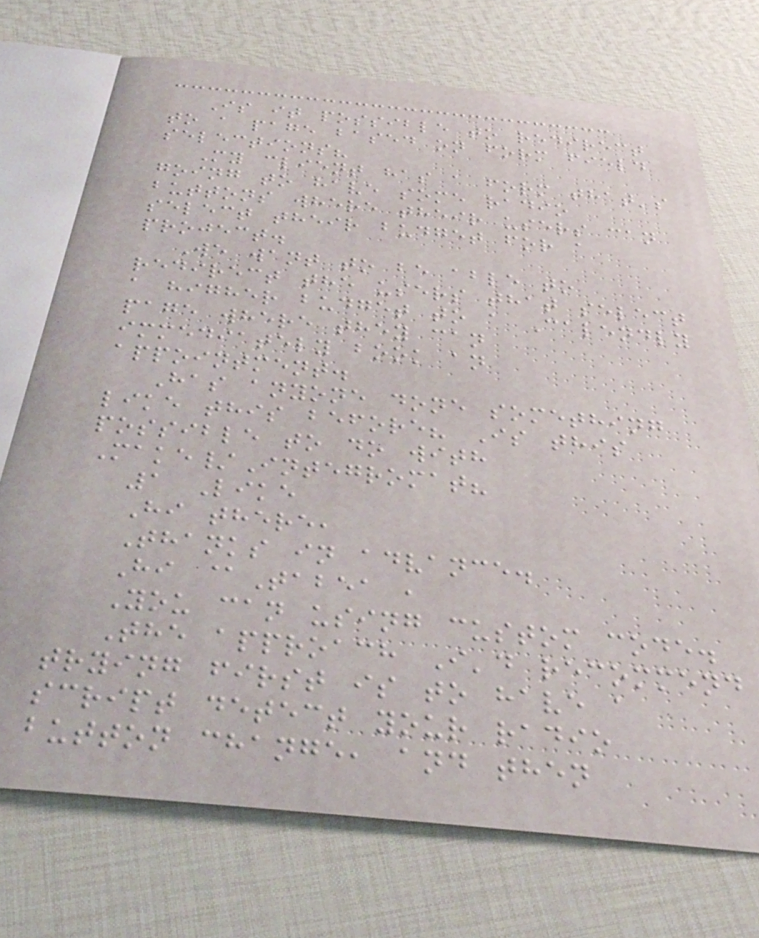Is it possible to redirect
to a page based on form field
selections?
My client has a form that's
going to have some radio
buttons where their users can
select their budget for a
project.
We want to be able to
redirect the users that select
a higher budget to a Calendly
page where they can
immediately book an
appointment.
Has anyone done something
like this before? Is this
possible to do with
Make/Integromat?
1 Like
Hi there,
Thanks in advance.
Hi @Tabea ,
You can using custom code.
The approach I'd recommend
trying first is to have a
script detect your radio
button change, and then
